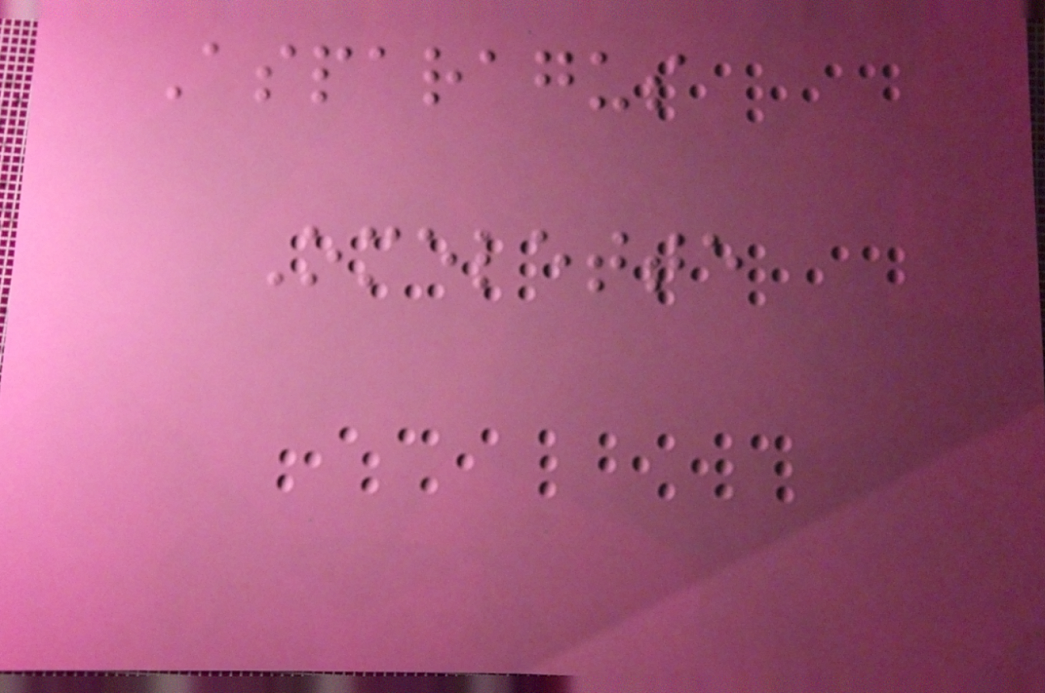Asparagus
Omelette
